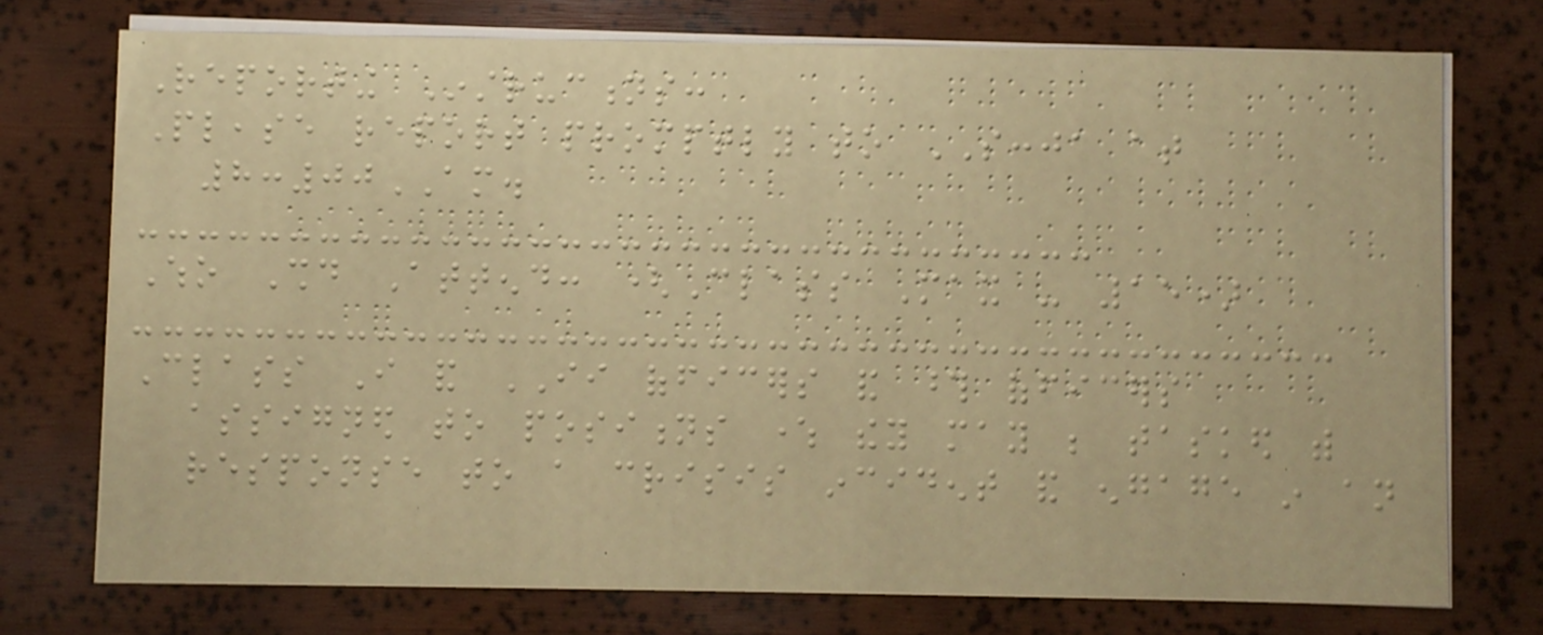Reporting Instructions:
Please report promptly to SCCJA at
8:00AM.
Who Should Attend: (Class Max - 15)
Class I and II officers and those officers
assigned to positions where they may be tasked with
response to a crisis incident and engage in an
